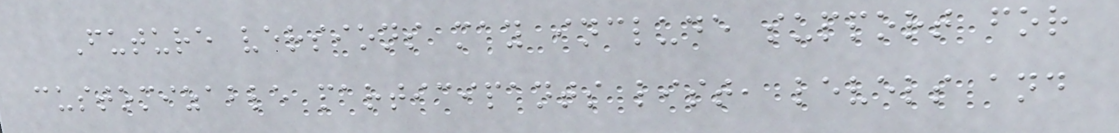Future versions may include support for
customizable participants list, levels and
